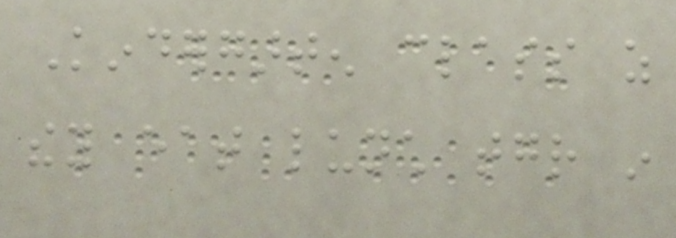Kindergarten class as
they eat lunch together in
